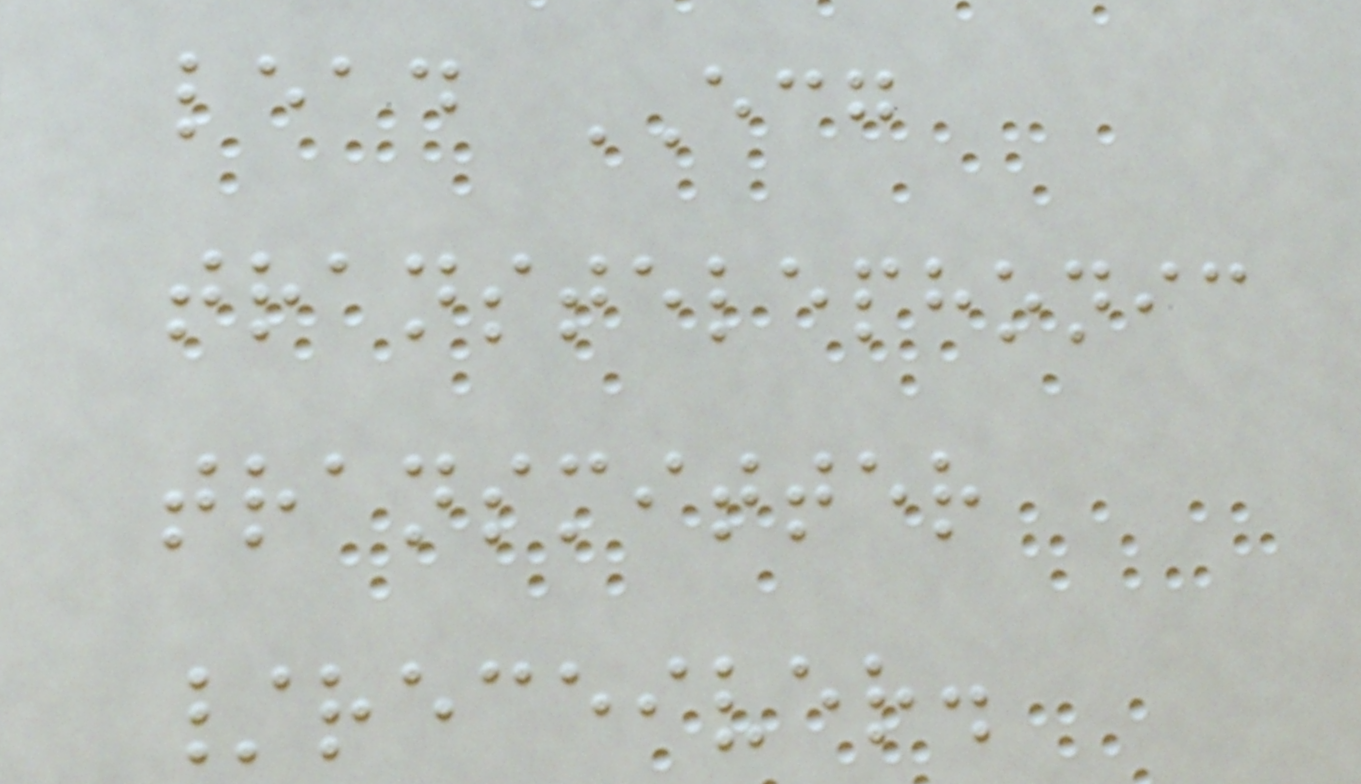lead ECG
transtelephonic
transmitter
/receiver.
